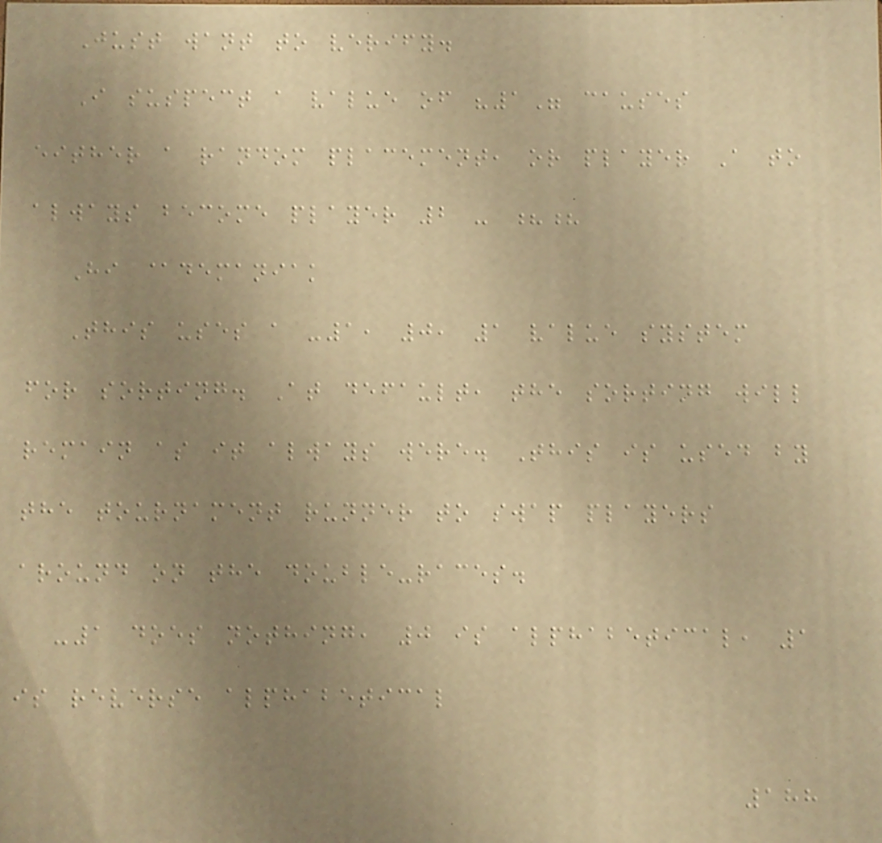Just want to verify.
I suspect a value of "1" causes
either a random placement, or player A to
always become player 2 - ??
Hi @demaniak
This uses a -1, 0, 1 value system
for sorting. At default, the sorting will
remain as it always were. This is used by
the tournament runner to swap players
around on the double-races.
-1 does nothing, 0 is alphabetical, 1
is reverse alphabetical
188
